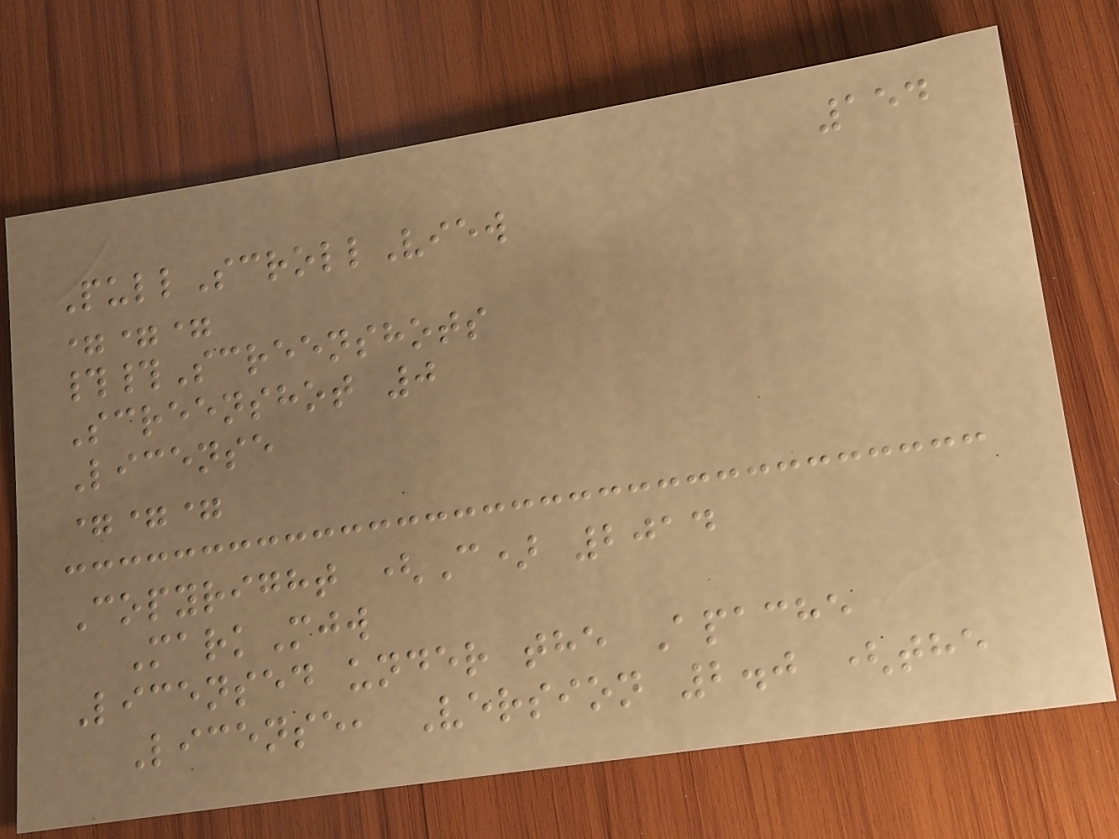154
PullScrollView
===
##Screenshots
Screenshot 0
License
===
Copyright (C) 2014
MarkMjw
Licensed under the Apache
License, Version 2.0 (the
